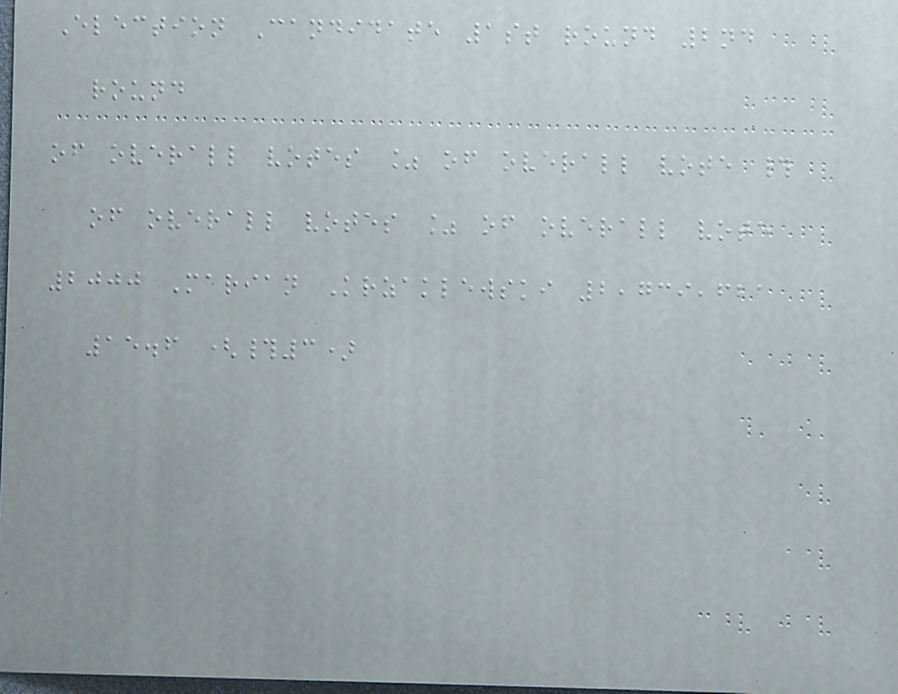Election Candidate 1st round 2nd
round
of overall votes % of overall vote #
of overall votes % of overall vote
2000 Marian Krzaklewski 2,739,621
15.6 (#3)
